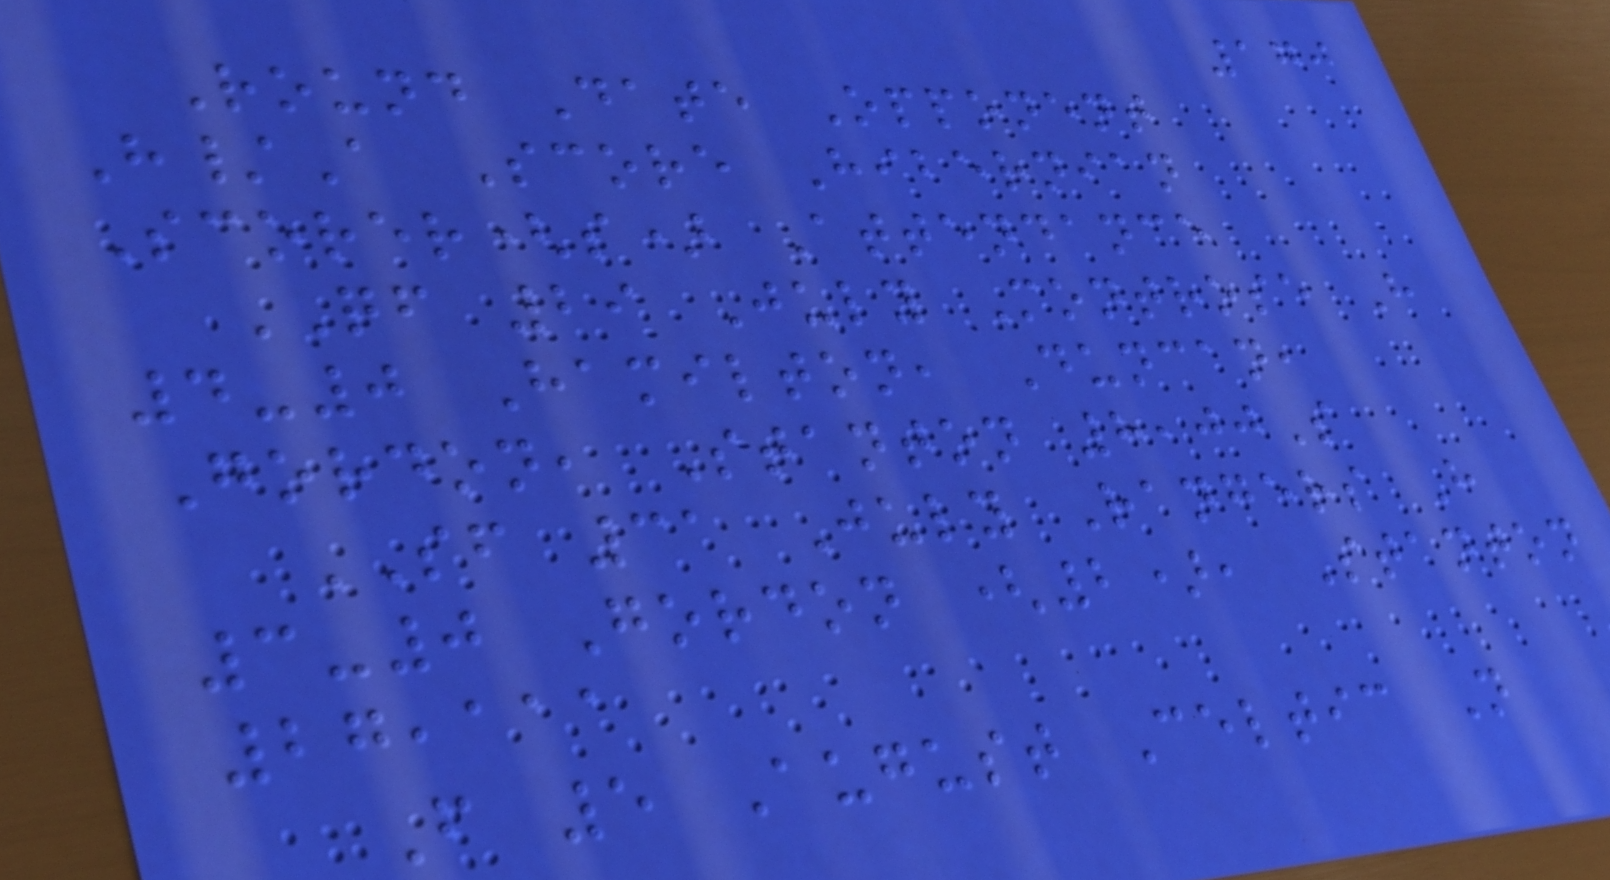170
Round Date Opponent
H/A Score Hibernian
Scorer(s) Attendance
QF 29 July Montrose H
4-0 Hamilton, Duncan,
Gordon, Stanton 8,00S
SF 31 July Rangers H
3-0 Gordon (2), Stanton
27,111
F 5 August Celtic N
